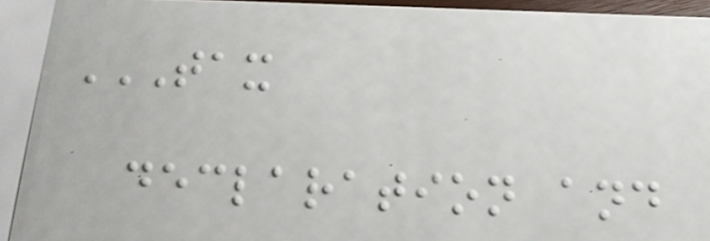TAX
DECLARATION AND
